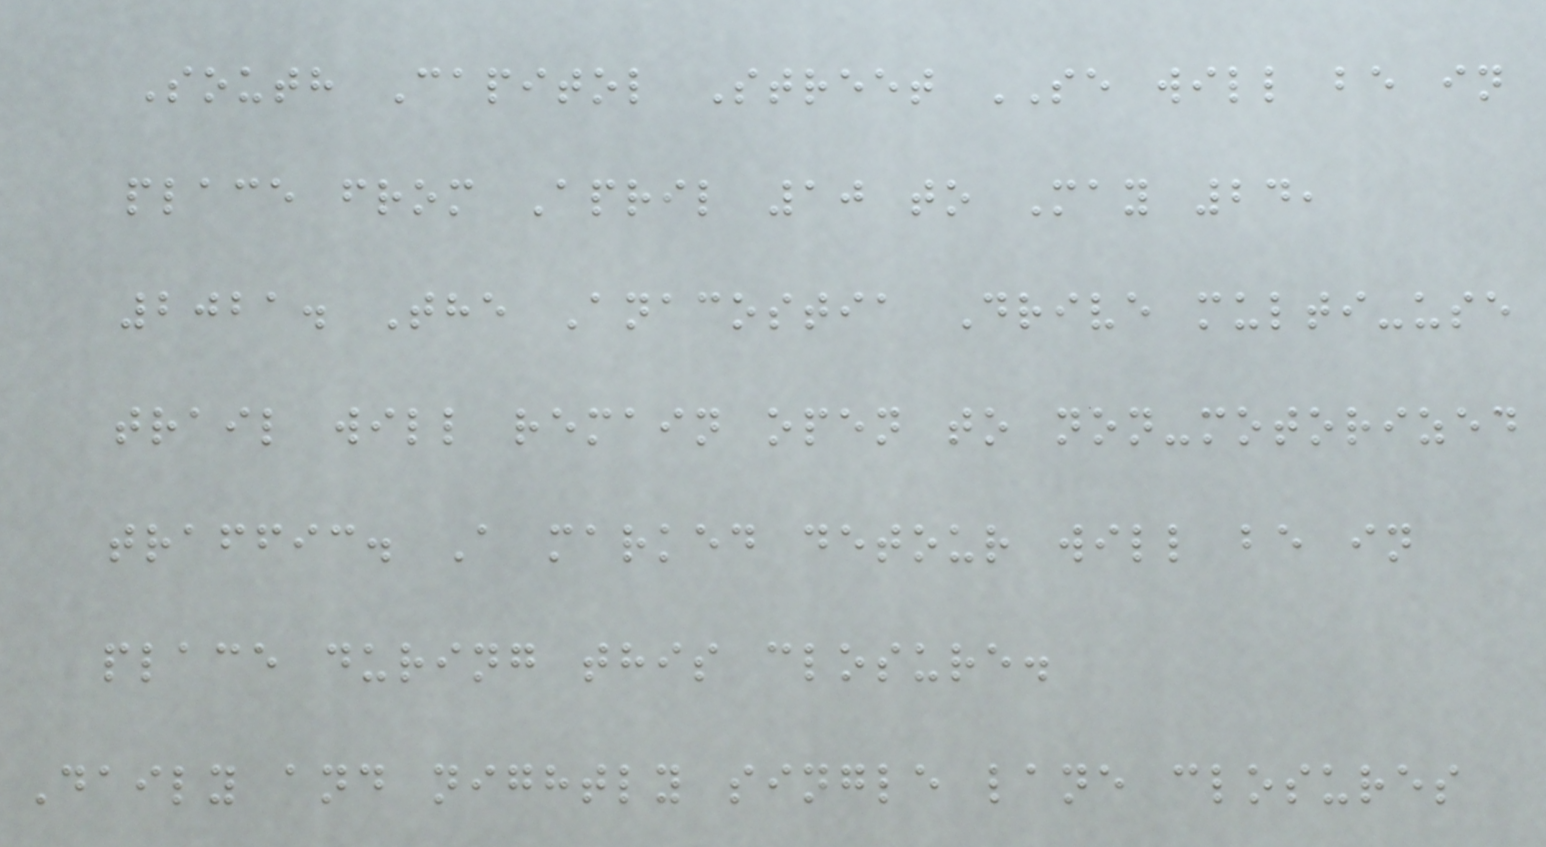South Capitol Street SE will be in
place from April 10 to May 24,
2021. The Anacostia Drive multi-use
trail will remain open to non-motorized
traffic. A marked detour will be in
place during this closure.
Daily and nightly single lane closures
